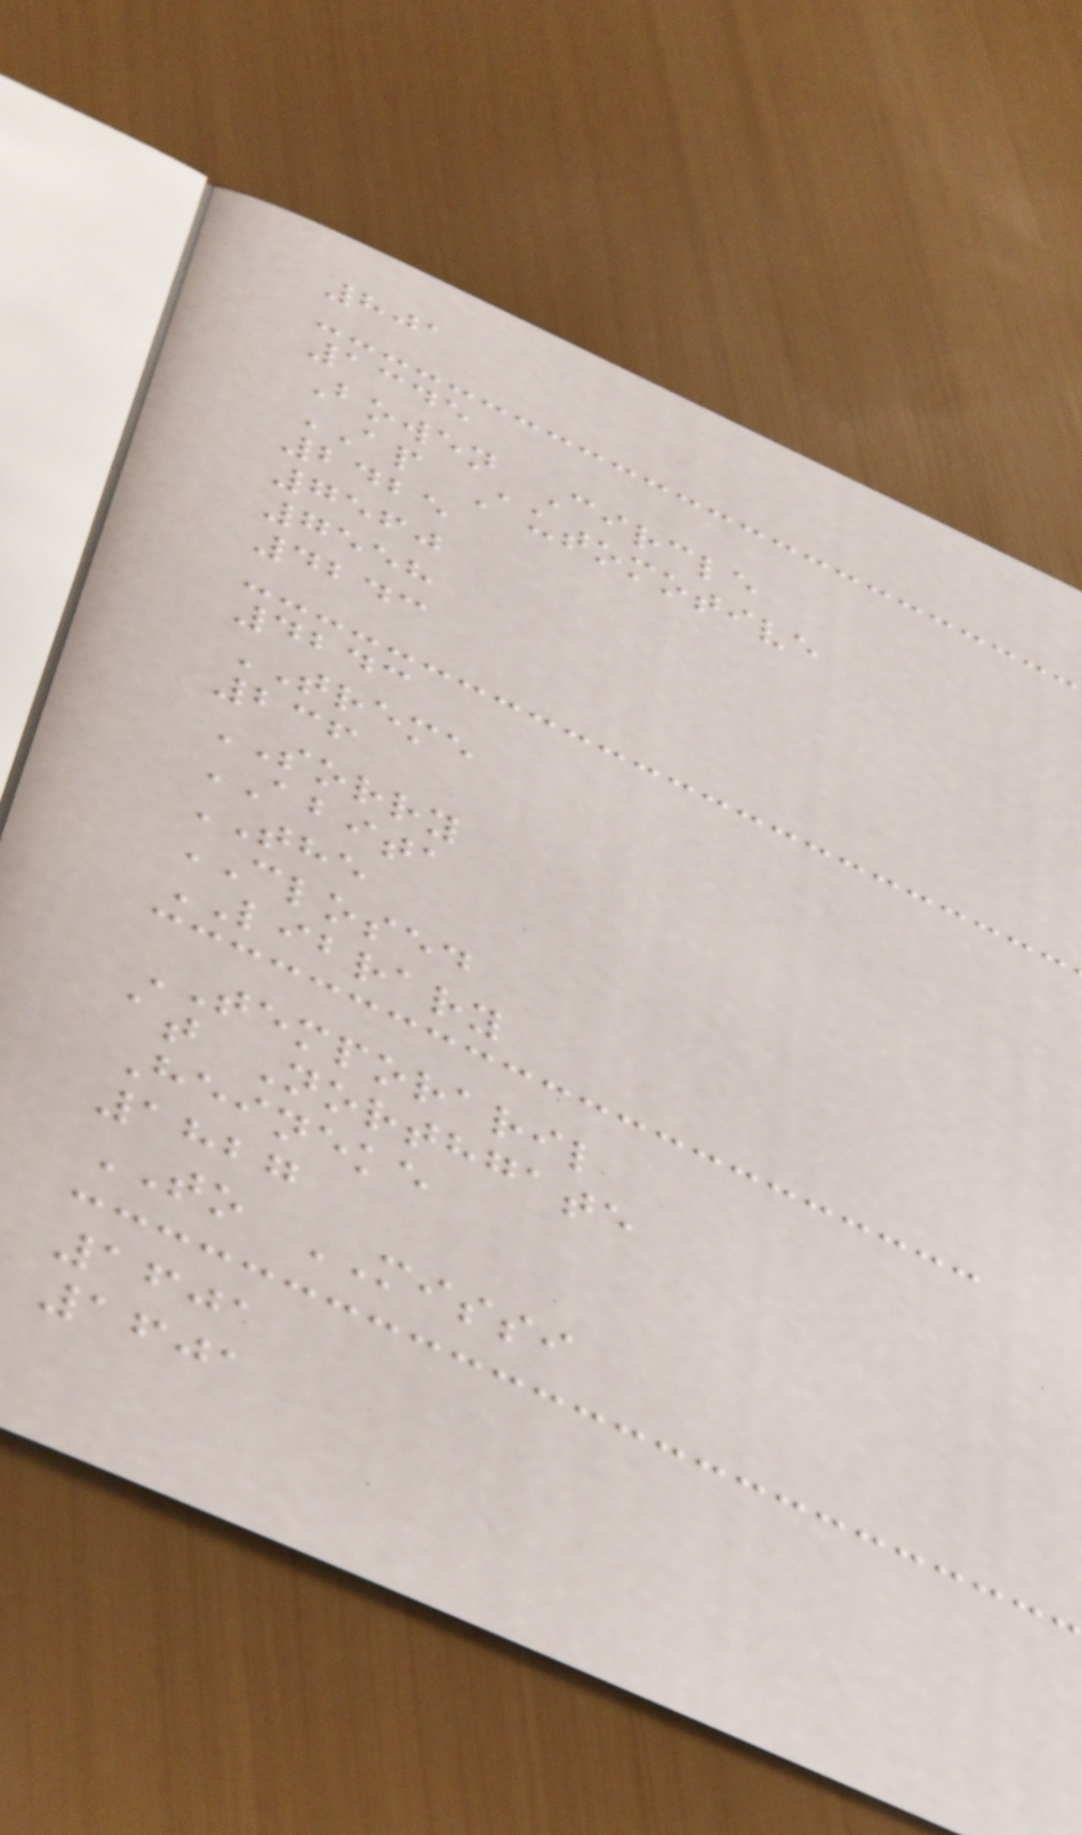801
1345
Bowen Circle
AP Automotive
2425
7560
7558
4243
4243
TREME
236
SORRY
ABITA
THE
CLOSED
LIBRARY
TEMPORARIL
at Northgate
Heineke
1827
TO MISSI
1601
1601
